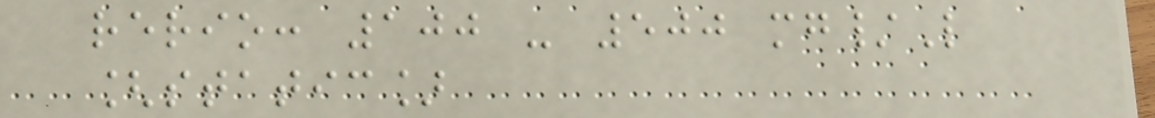rerio: 100 - 500 mg/L
[static]
